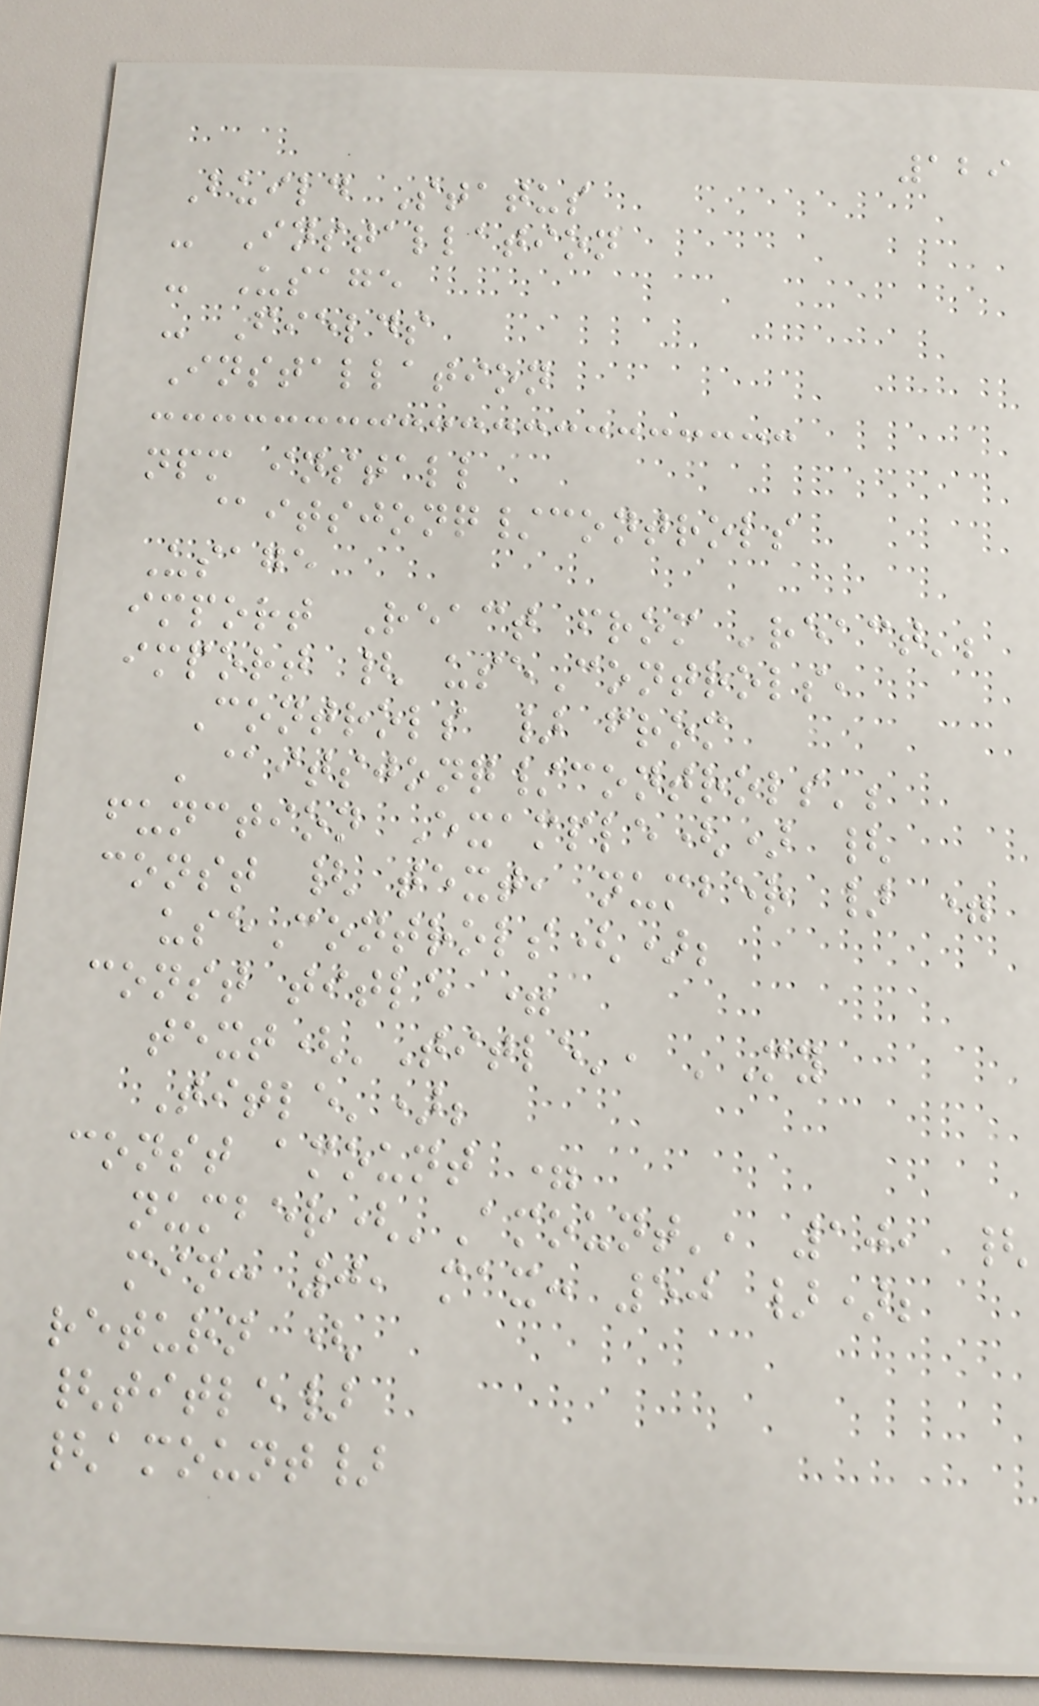129
Build Status
- Installation
- Usage
- Fields
Installation
npm install
@itsjonq/controls
Usage
import React from 'react';
import { useControls,
Controls } from
'@itsjonq/controls';
function Example() {
const { text, number } =
useControls();
const title =
text('Title', 'My
Title');
const amount =
number('Amount', 10, {
min: 0, max: 50 });
return (
{title}
{amount}
